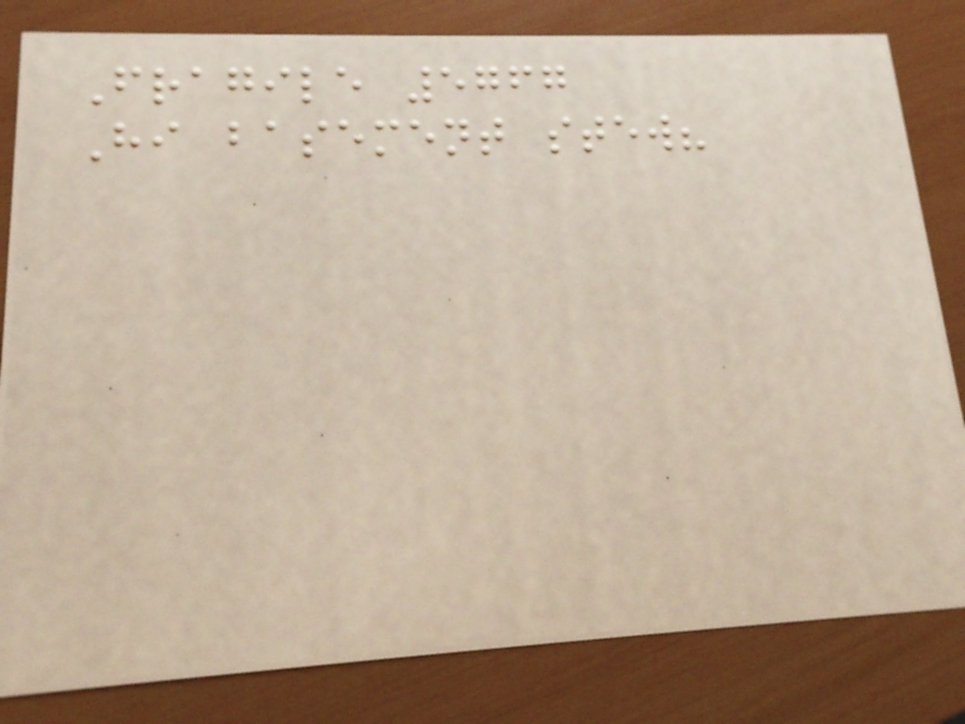Fragile 5767
Hi basement stew?
